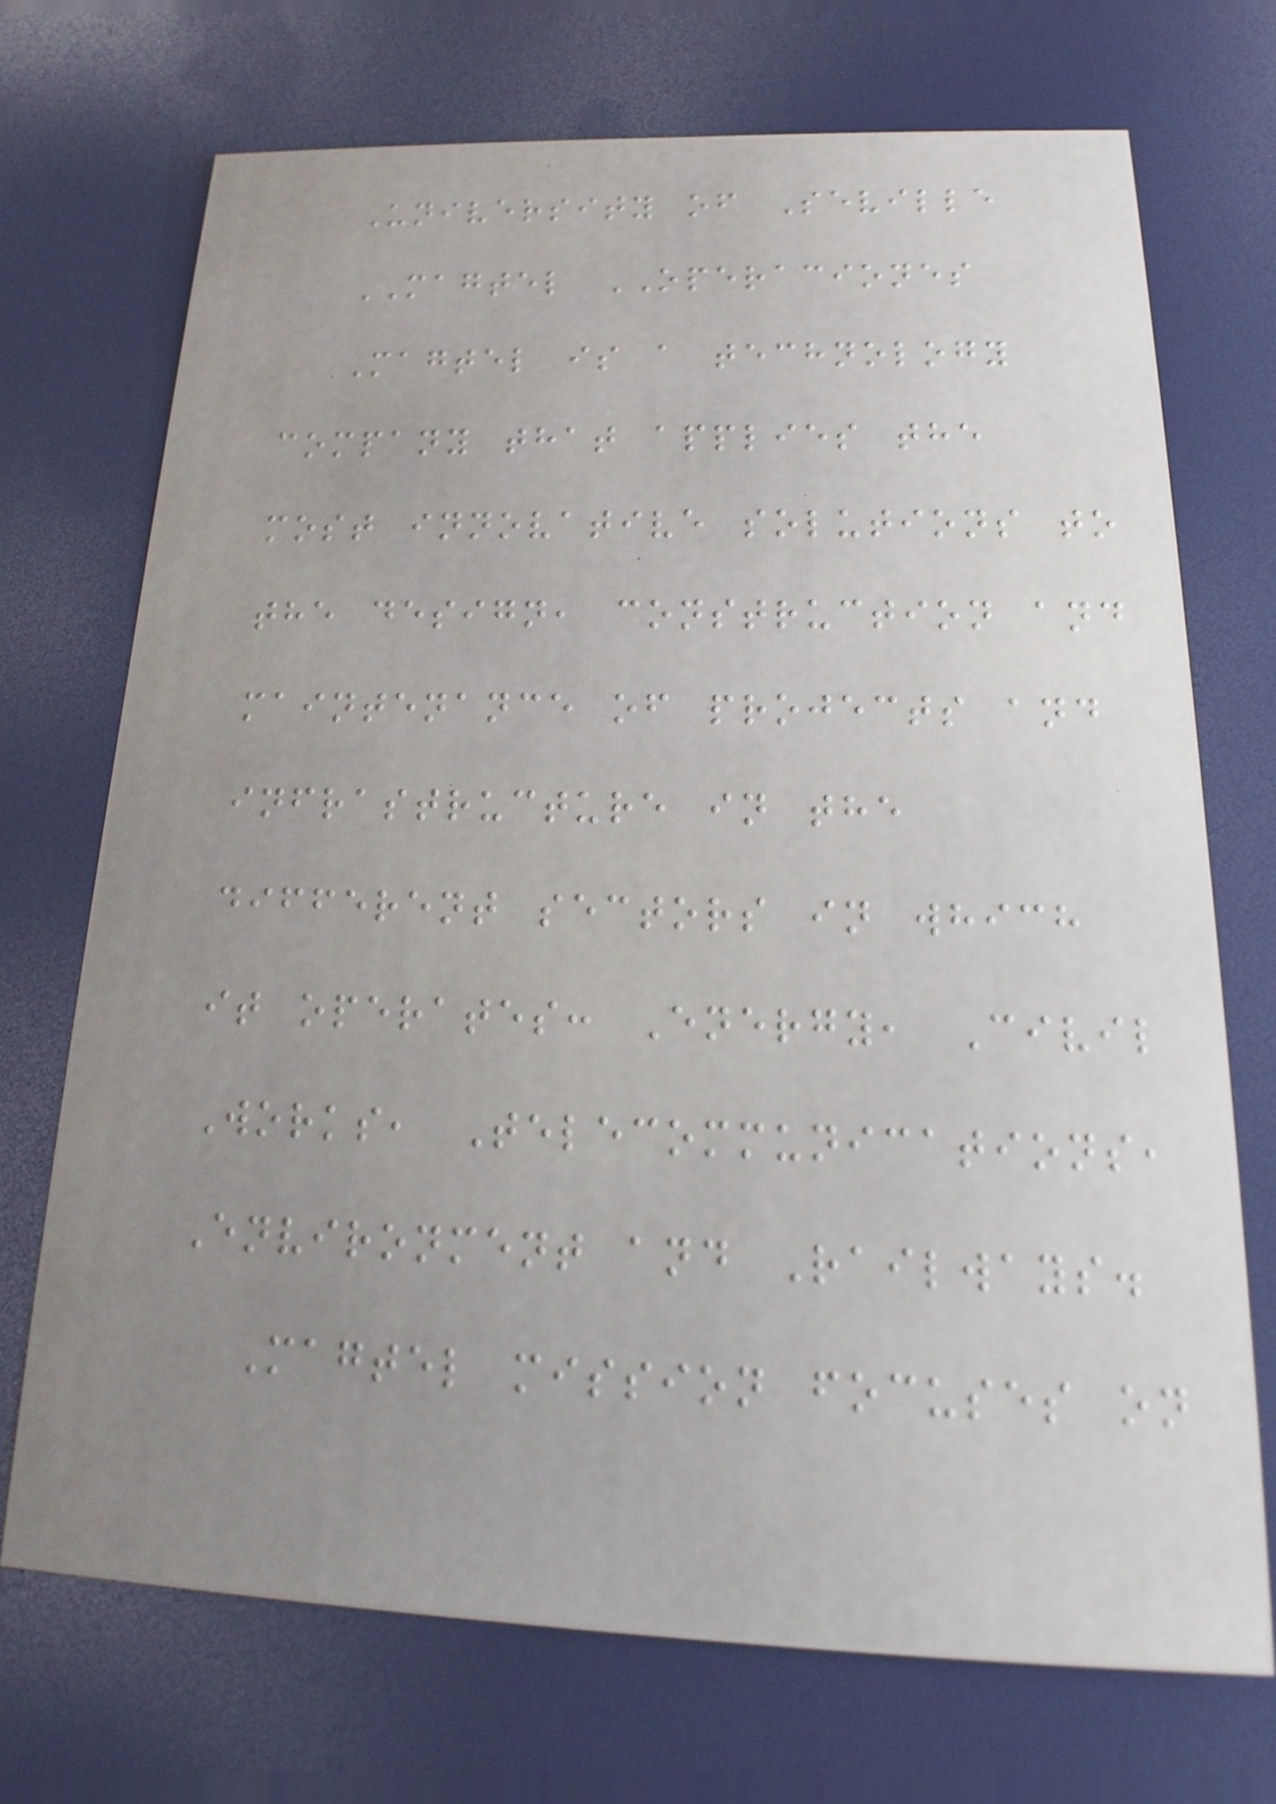University of Seville
MAGTEL OPERACIONES
Magtel is a technology
company that applies the
most innovative solutions to
the design, construction and
maintenance of projects and
infrastructure in the
different sectors in which
it operates: Energy, Civil
Works, Telecommunications,
Environment and Railways.
Magtel mission focuses on
